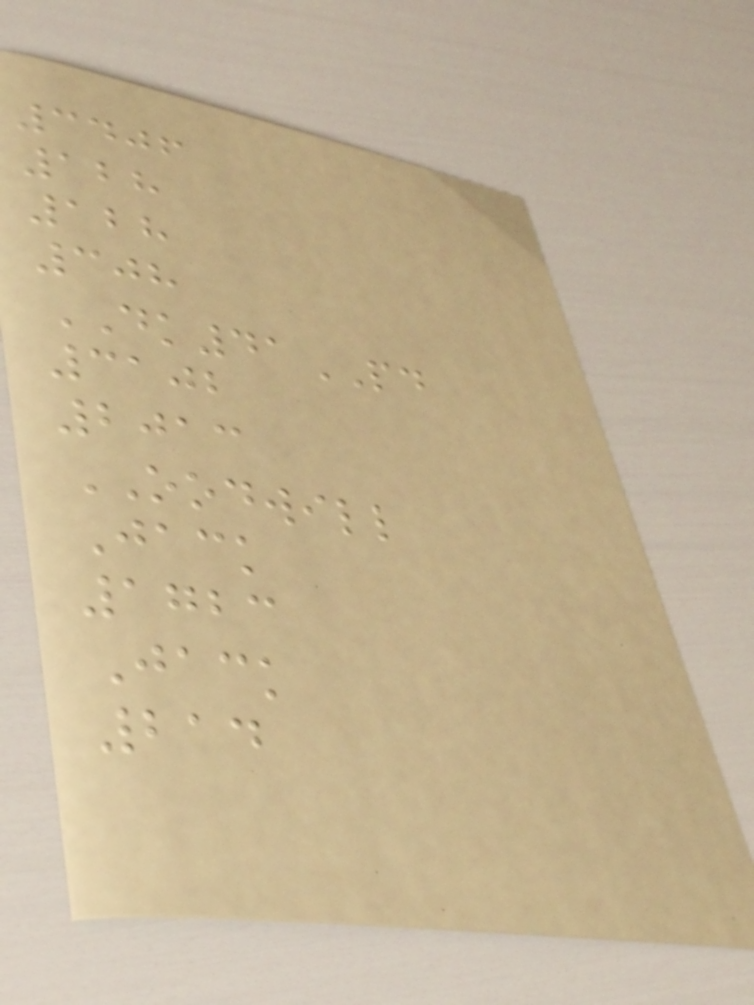3406
128
128
308
DK41PD
3102
2013
OODWILL
Jack
1723
Jack
214
